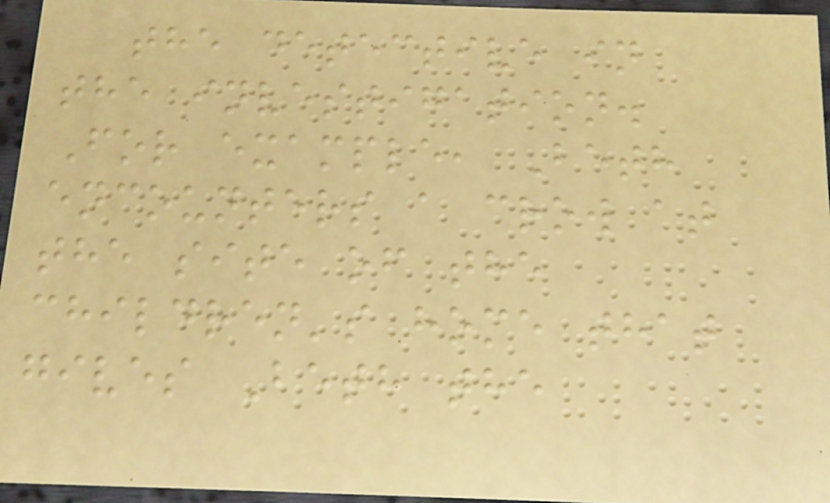the detective in
the investigation.
For example, Beth
encounters a crow at
the site of the
children's home that
gives Beth the
